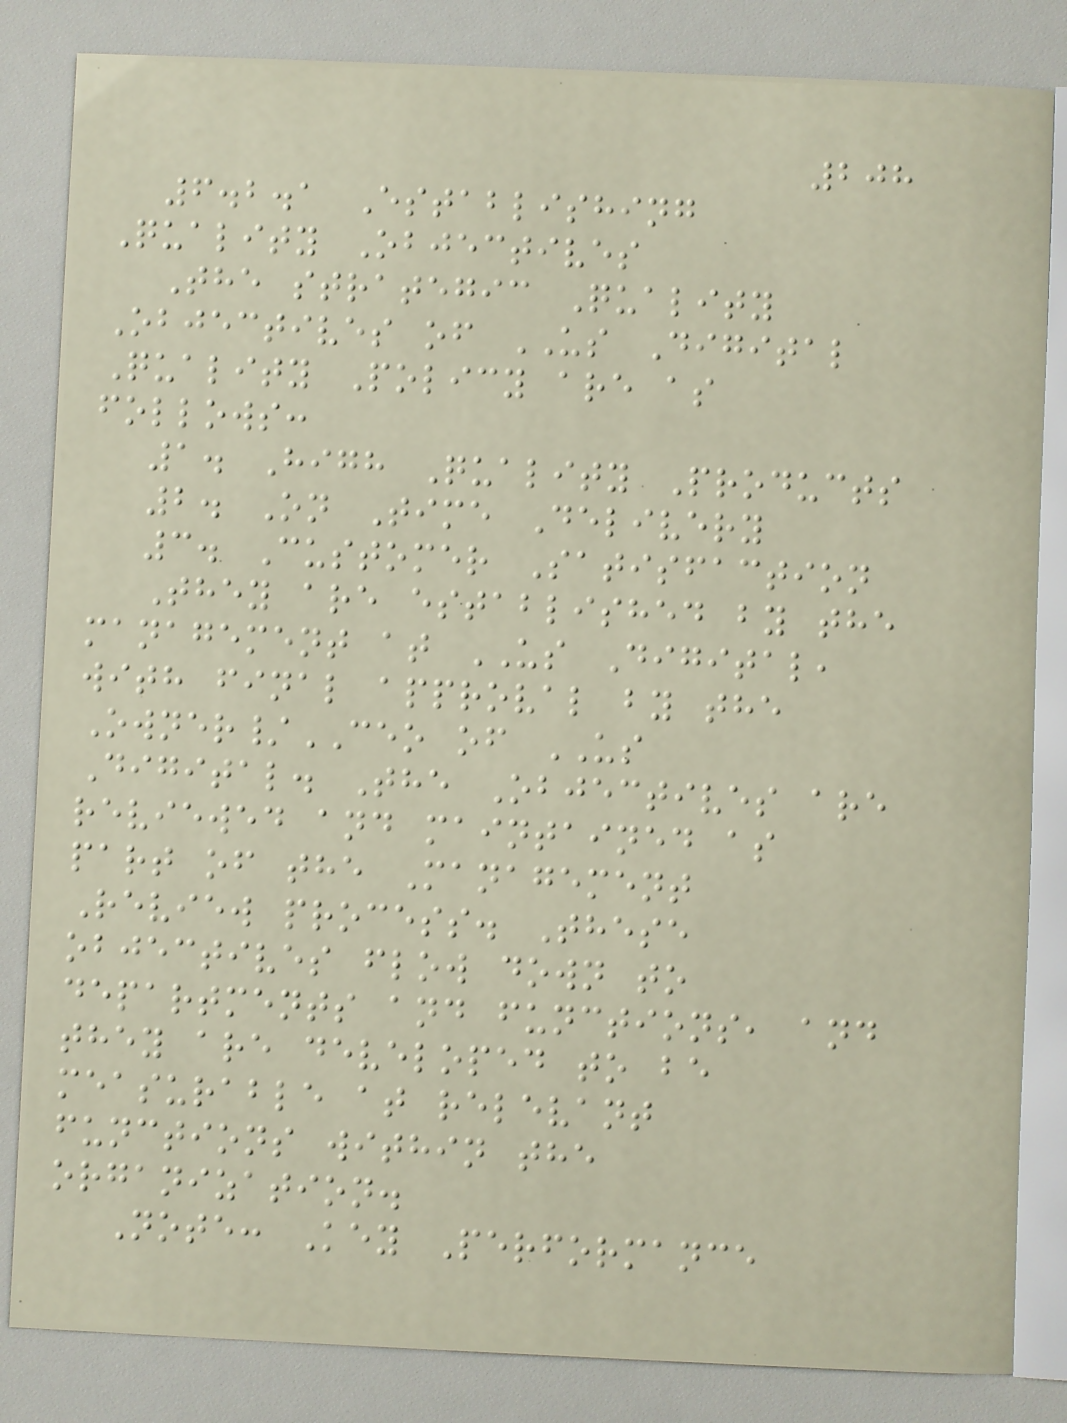208
6.2.1 Establishing
Quality Objectives
The strategic Quality
Objectives of US Digital
Quality Policy are as
follows:
1. High Quality Products
2. On Time Delivery
3. Customer Satisfaction
They are established by the
management at US Digital,
with final approval by the
Owner/CEO of US
Digital. The Objectives are
reviewed and maintained as
part of the Management
Review process. These
objectives flow down to
departments and functions, and
they are developed to be
measurable at relevant
functions within the
organization.
Note: Key Performance
